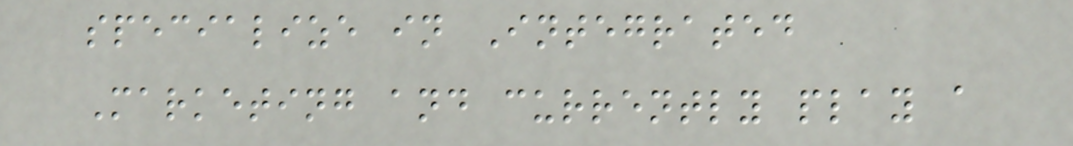specialize in Integrated
Marketing and currently play a
